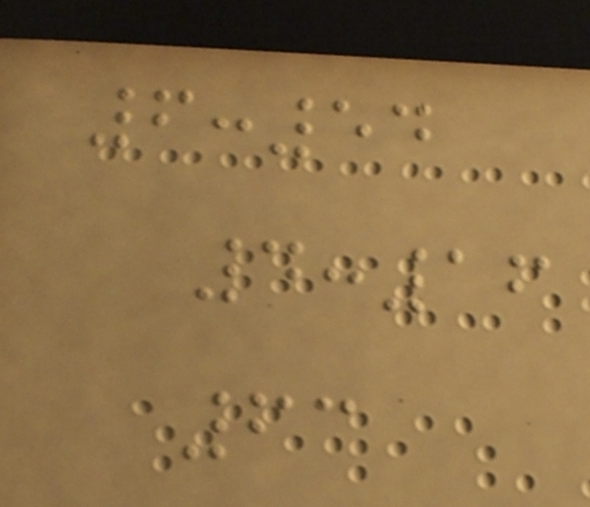6:54
4:16
63
